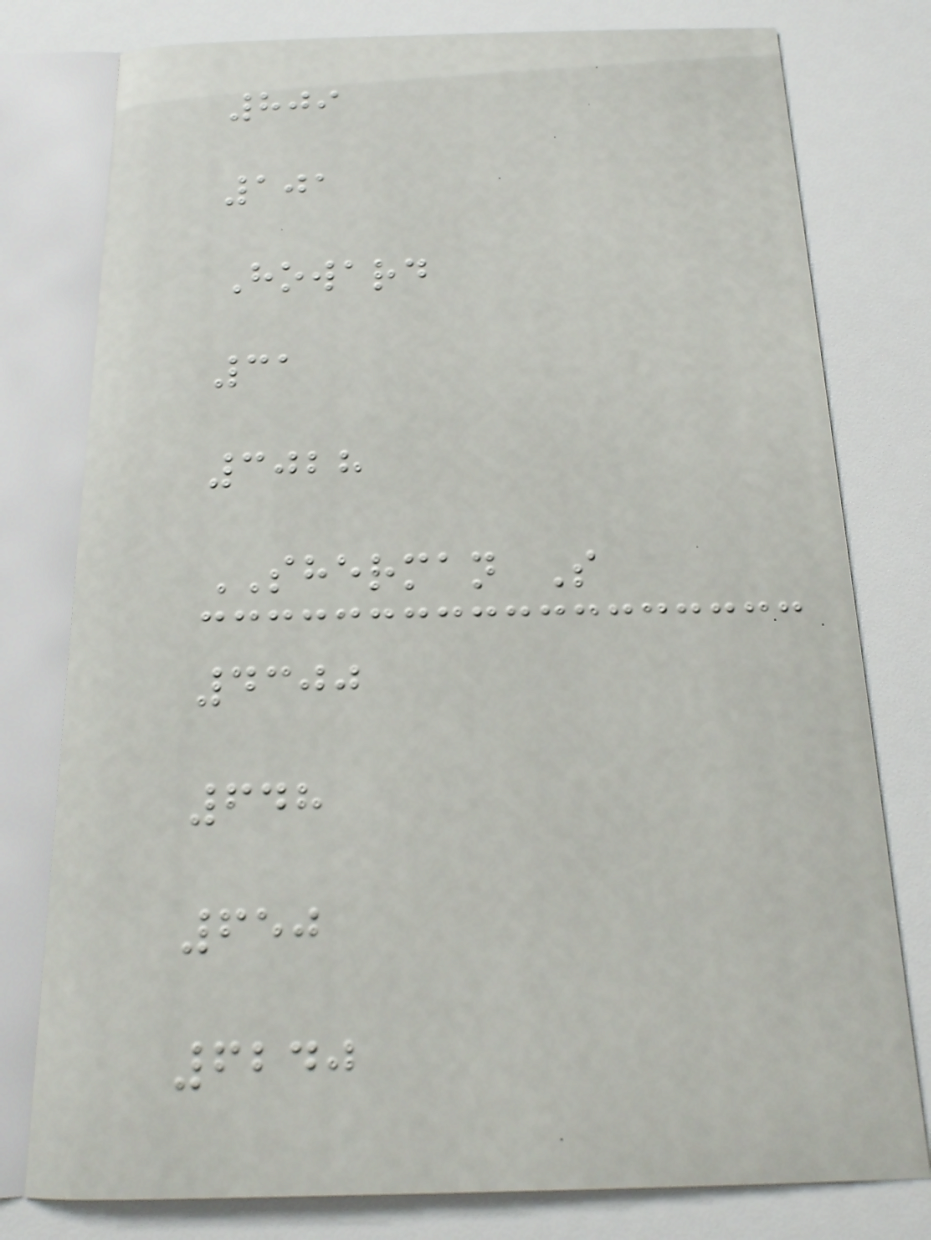809
101
Howard
31
3028
SHERMAN S
4300
648
650
6240
